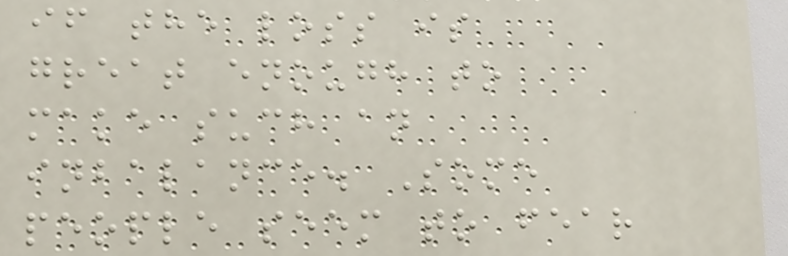if the loss is
great enough to
make such an
inbalance. Some
people seem to fear
